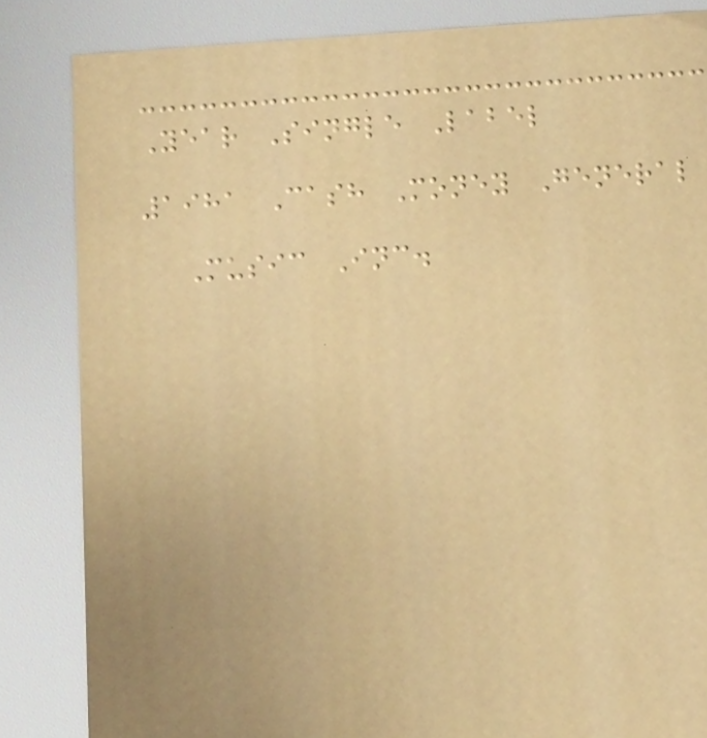Year Single Label
1981 Cash Money General
Music Inc.
